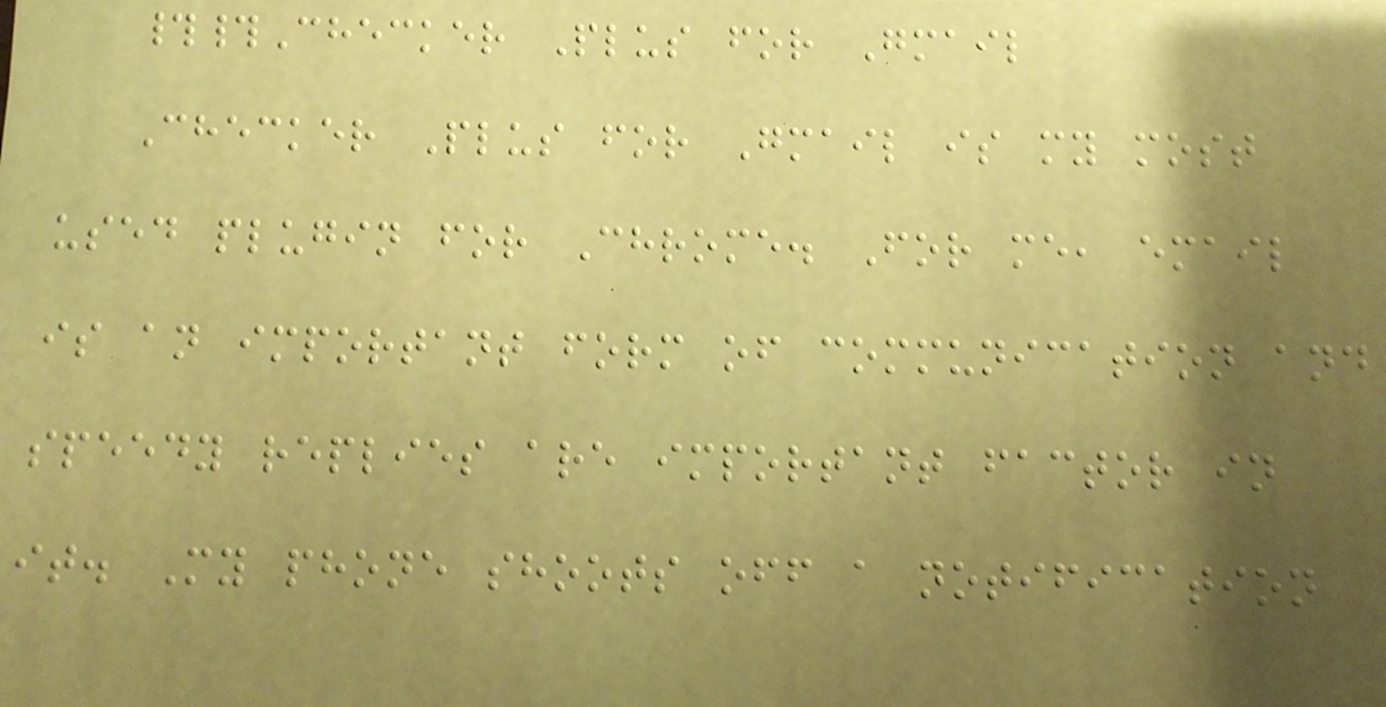##Checker Plus for Gmail
Checker Plus for Gmail is my most
used plugin for Chrome. For me, email
is an important form of communication and
speedy replies are important factor in
it. My phone shoots off a notification
